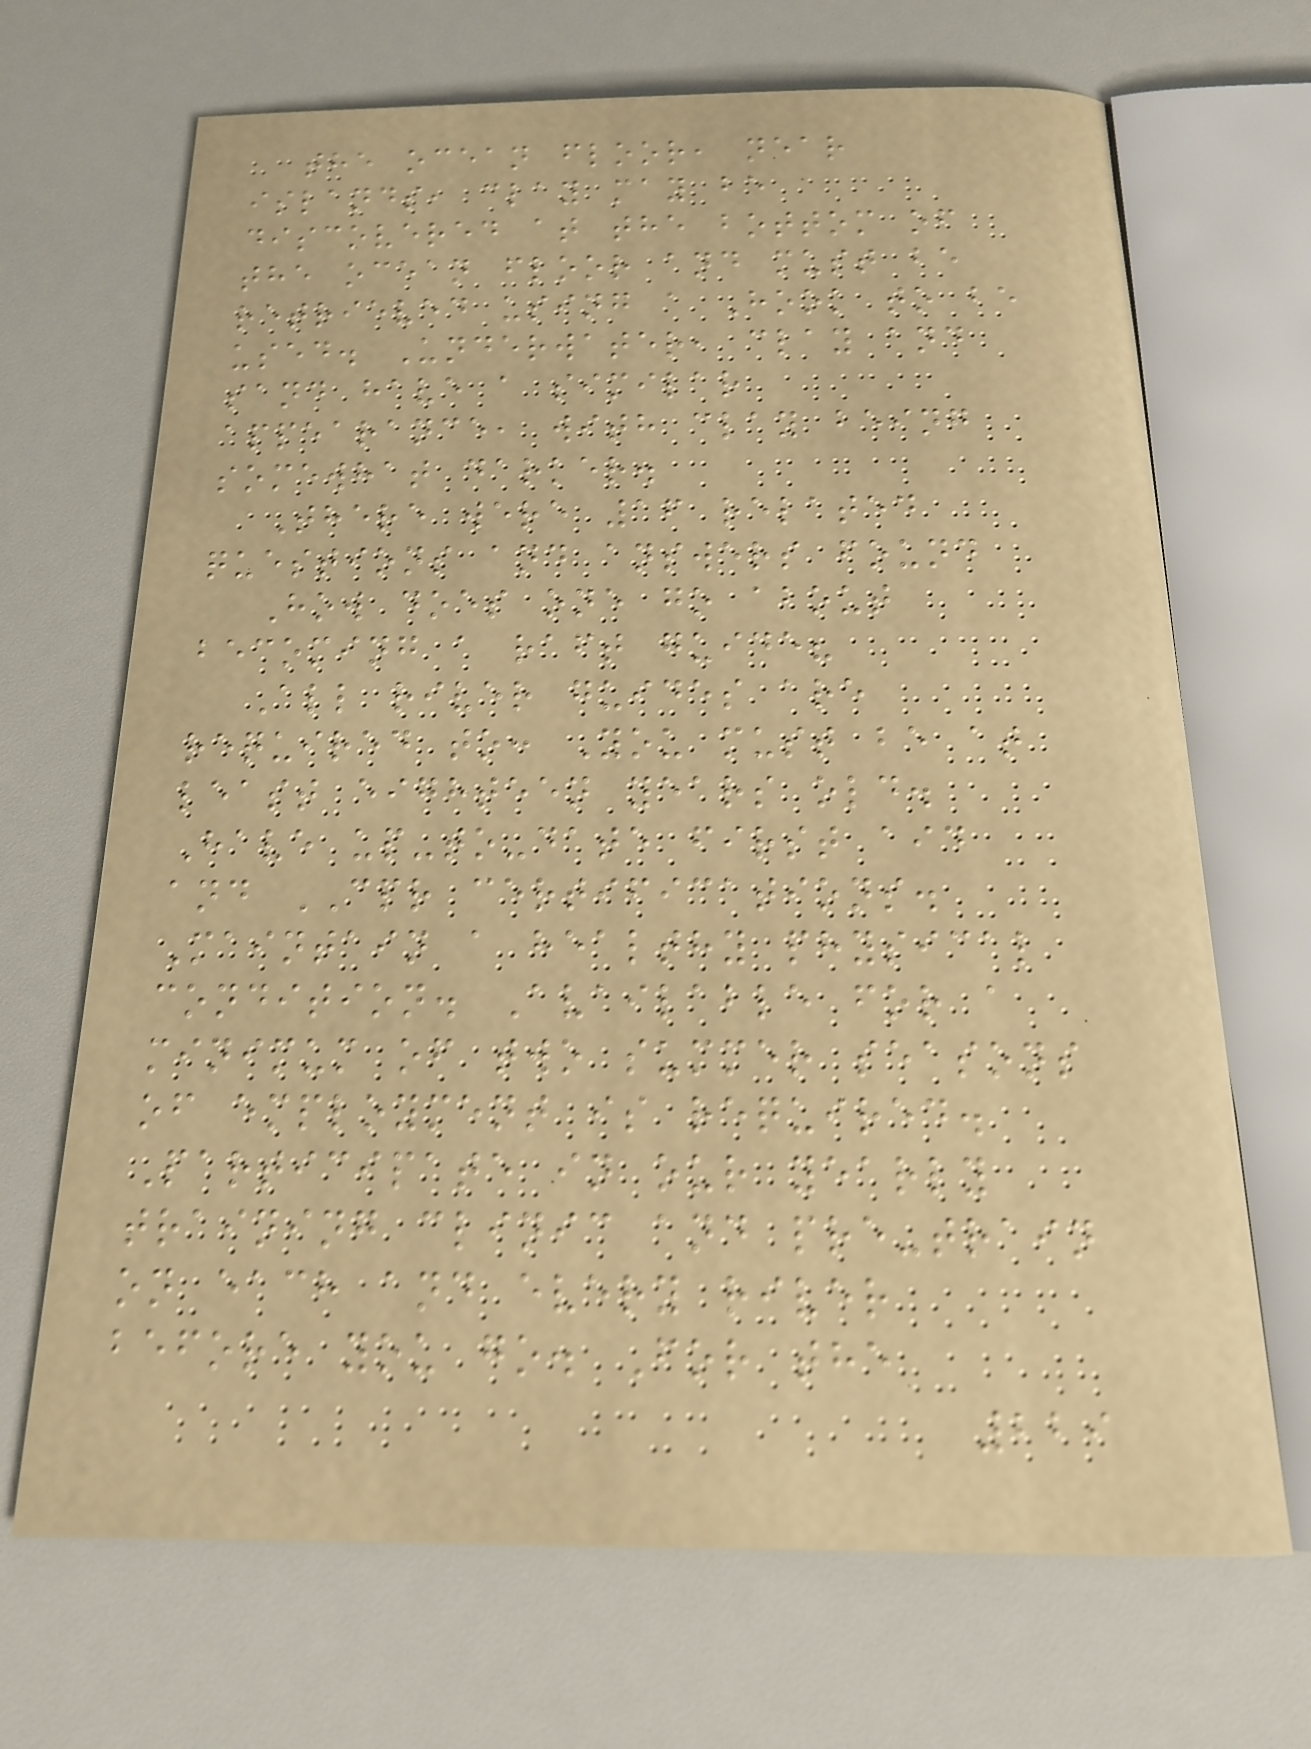the ocean floor, near
islands, clay may be
discovered at the bottom of
the ocean floor and must be
retrieved using a Hook to be
used. Underwater, clay and
sand have a similar
appearance, with clay being
somewhat darker.
There were 16 related
questions and answers found
How does one go about
becoming a raft guide?
All river guides are
required to: You must be at
least eighteen years old.
Have up-to-date first aid
and CPR certifications.
Maintain a healthy physical
condition. Available for a
minimum of two summer seasons
of employment is required.
Participate in our yearly
training clinic and pre-train
on each and every river
before you go. For the
229
